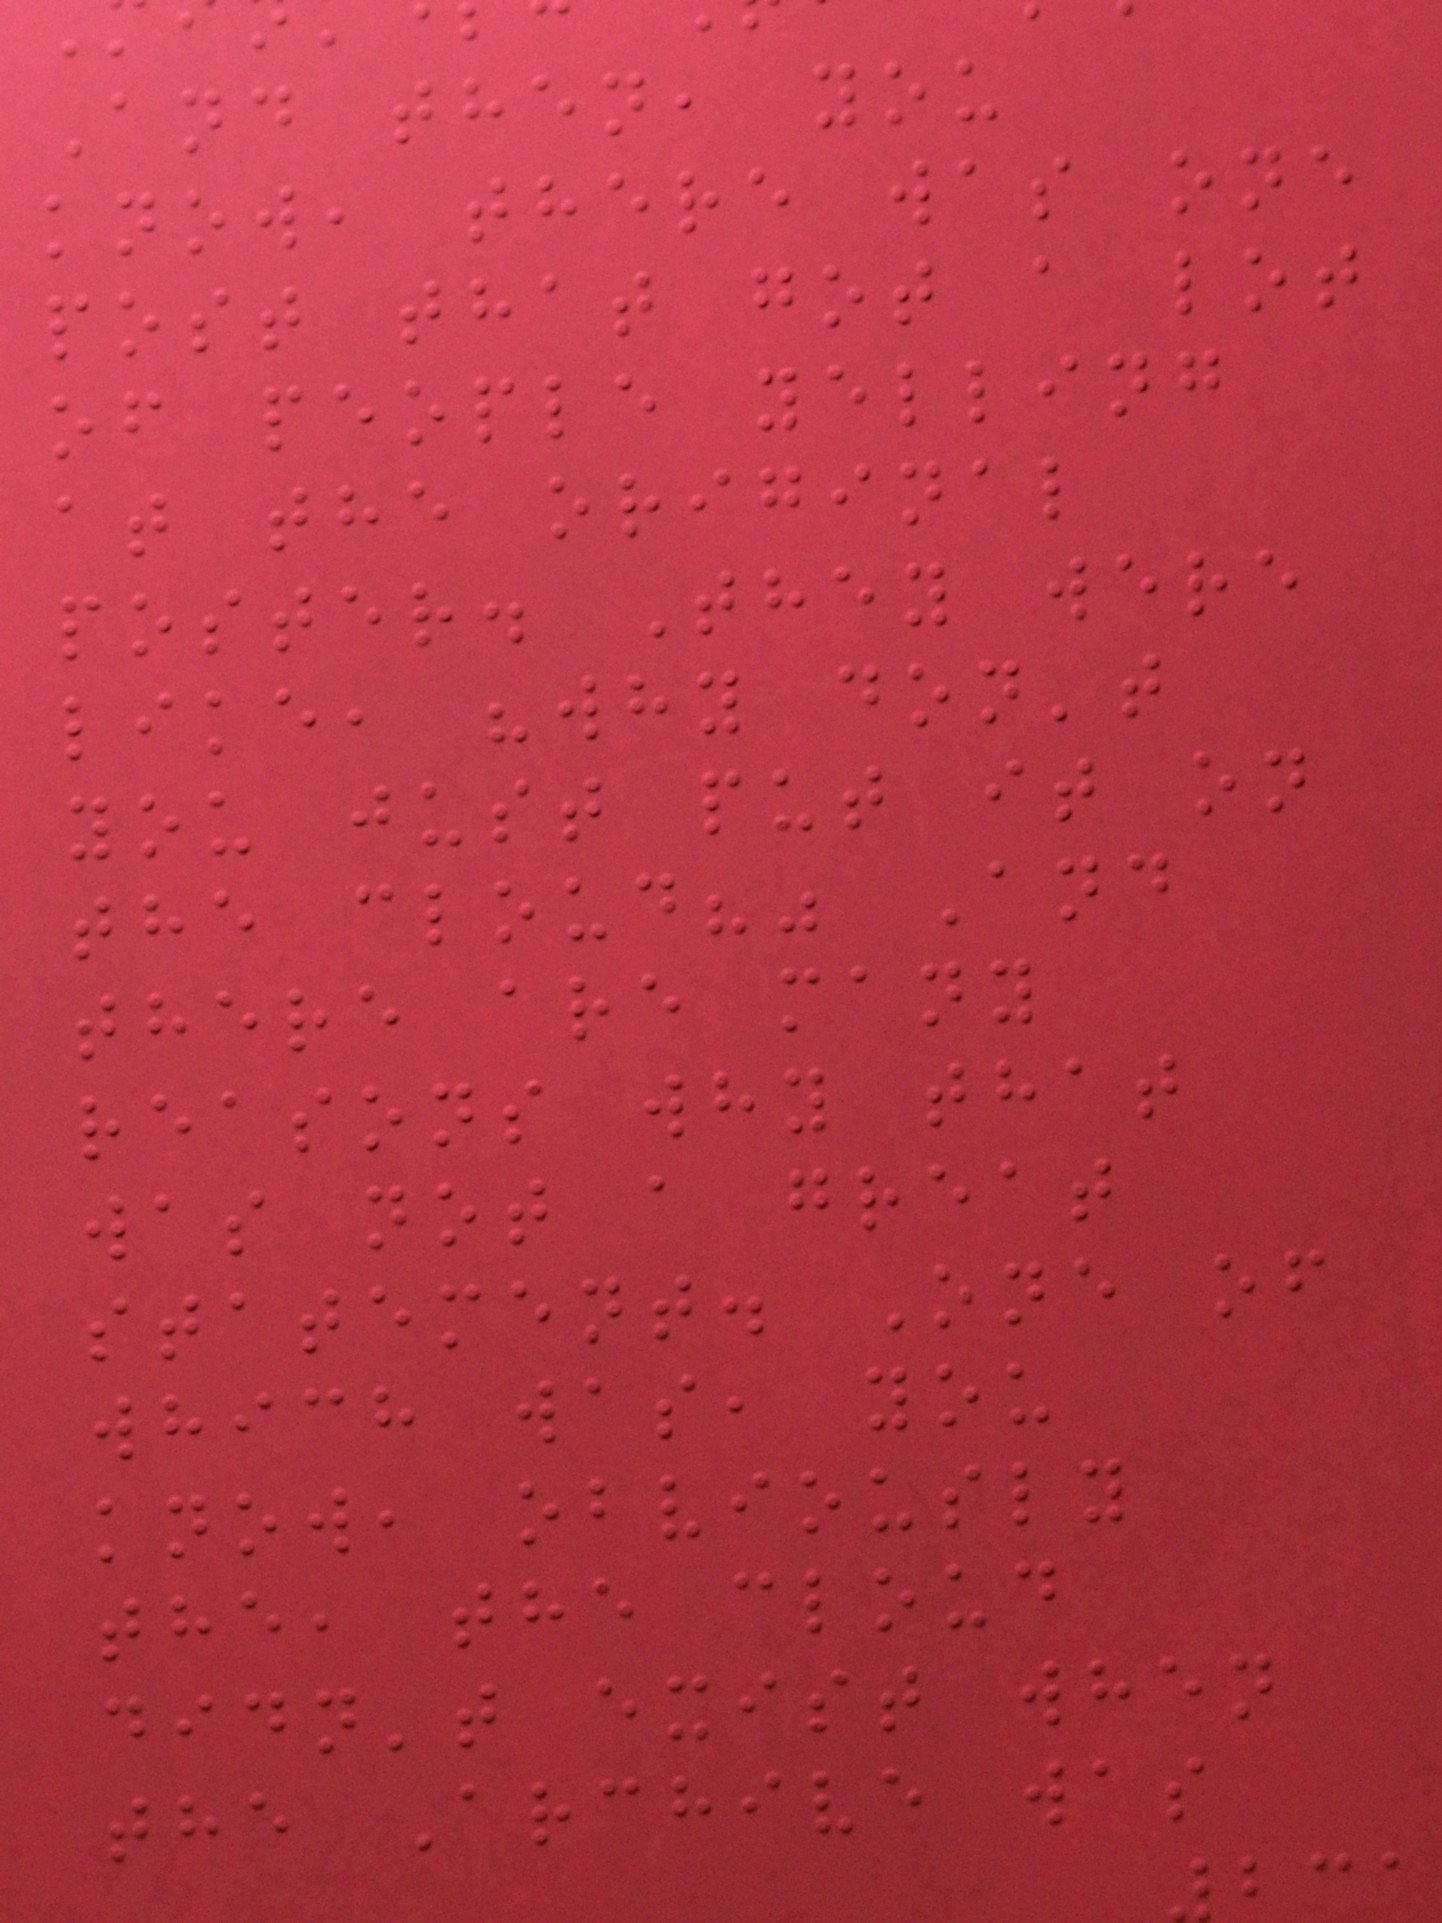And then, you
know, there was one
post that got a lot
of people yelling
at the original
poster. They were
like, "why don't
you just put it on
the cloud?" And
there are many
reasons why that
was not a great
statement. One of
which was, you
know, obviously
the, the cloud
didn't exist when
the Archive was
